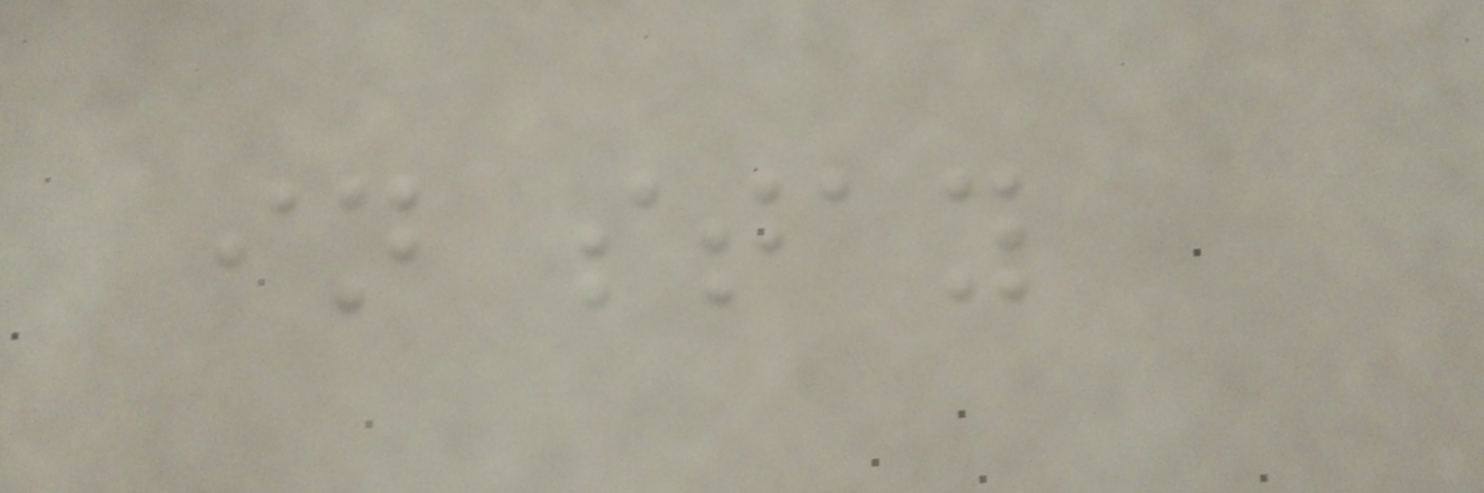in stay
